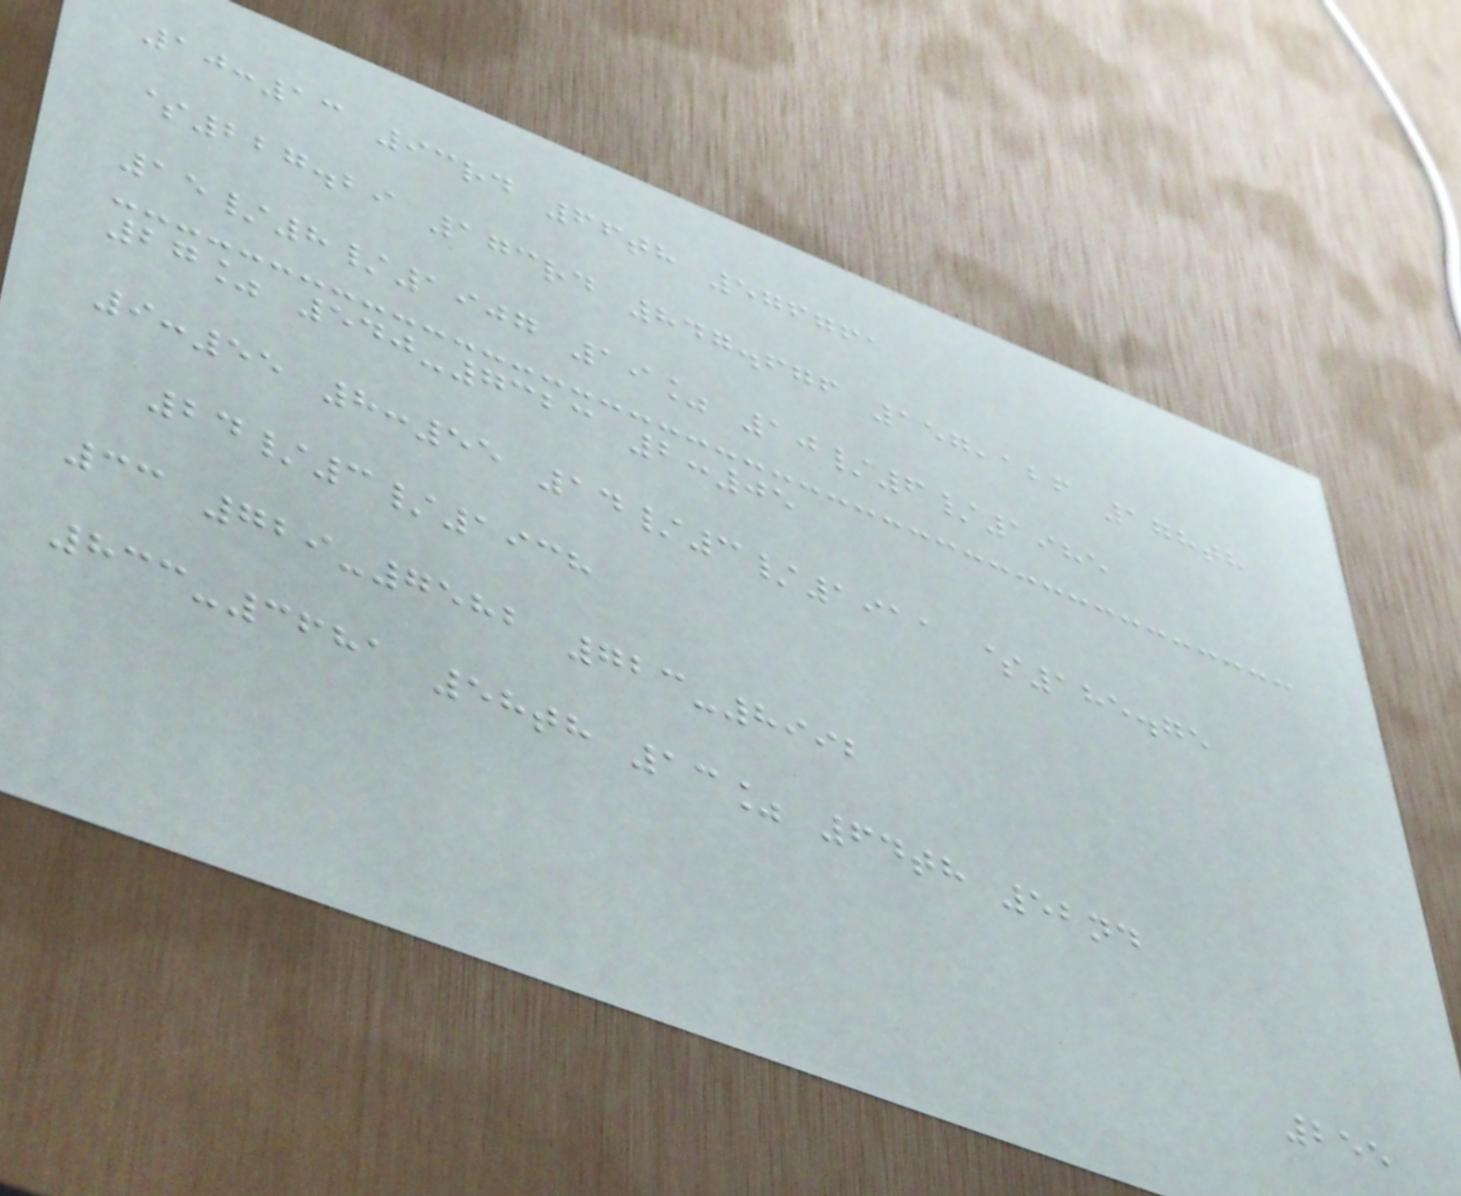10:13 93rd 66th 576761
$227.29 173rd 847.676 157,126 178th
15/8/1907 19% 10/6/1985
27% 540-7323 2:05
9:55 8:55 14/3/1911 $185.75
24/3/1938
33 729-7582 723-8992
833-3681 58th 13% 64th 52nd
255
